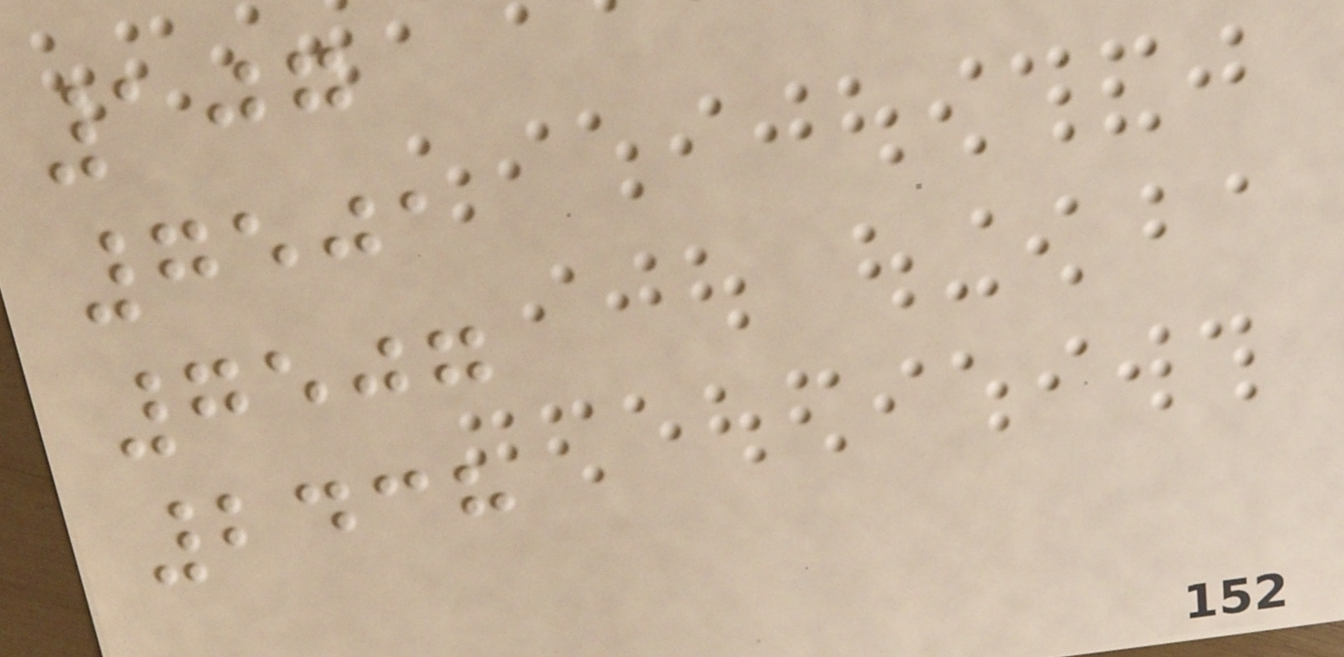107
7501
7507
2438
